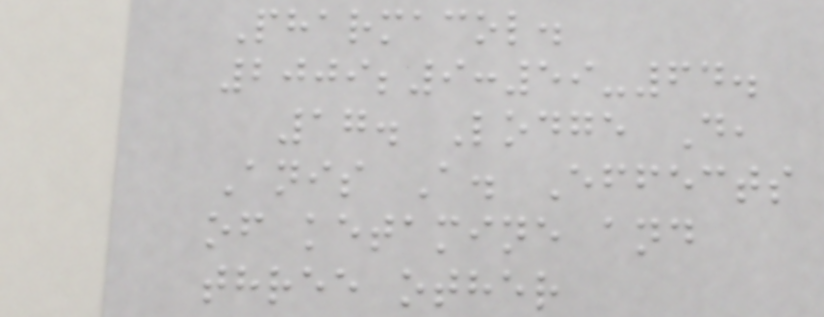Pharmacol.
2009;9:59-64.
17. Lodge D,
Anis A. Effects
of ketamine and
three other
